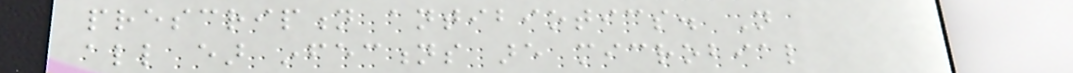prescription antibiotics. Not
all ear infections are microbial
